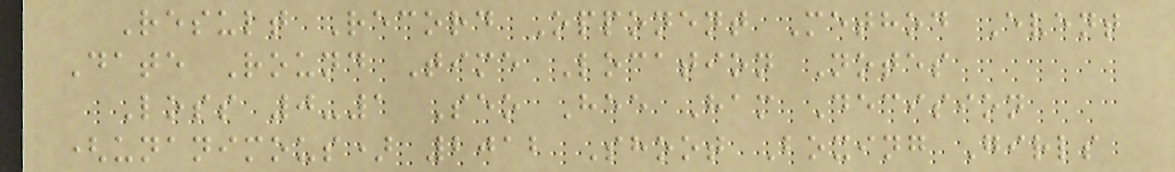Result Record Opponent Method Event
Date Round Time Location Notes
Loss 0-1 Seo Hee Ham Decision
(unanimous) 2012 Shoot Boxing Girls
